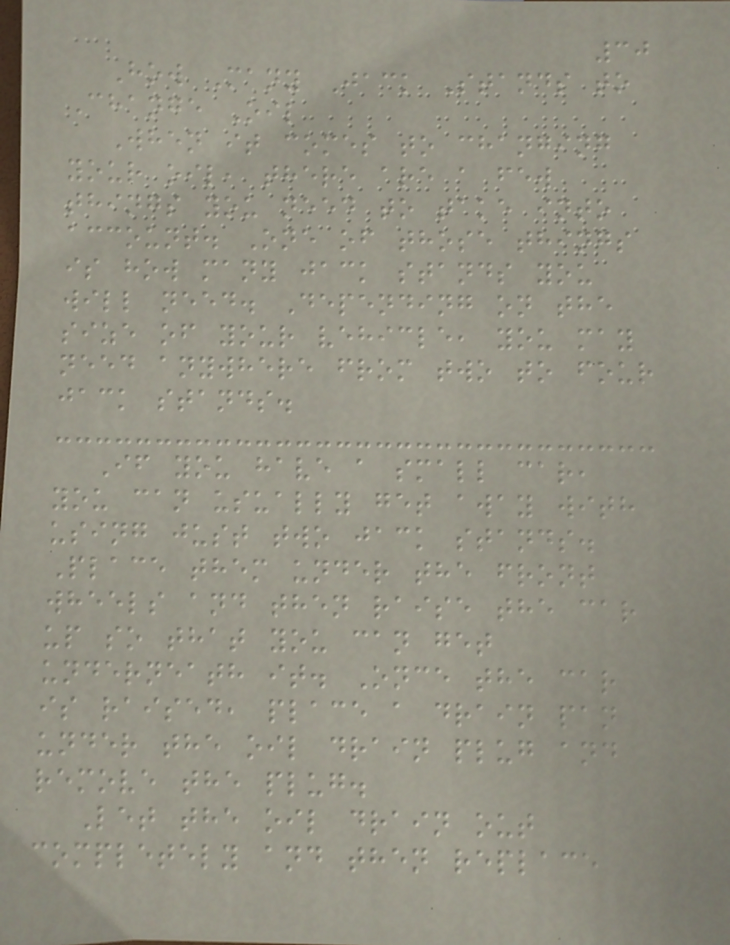30
How Many Jack Stands to
Change Oil
When it comes to changing
your oil, there are a few
things you need to take into
account. One of those things
is how many jack stands you
will need. Depending on the
size of your vehicle, you may
need anywhere from two to four
jack stands.
If you have a small car,
you can usually get away with
using just two jack stands.
Place them under the front
wheels and then raise the car
up so that you can get
underneath it. Once the car
is raised, place a drain pan
under the oil drain plug and
remove the plug.
Let the oil drain out
completely and then replace
